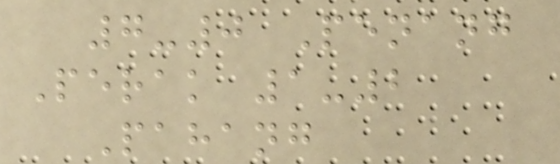7-0 Penang
Perak 1-2
Pahang
